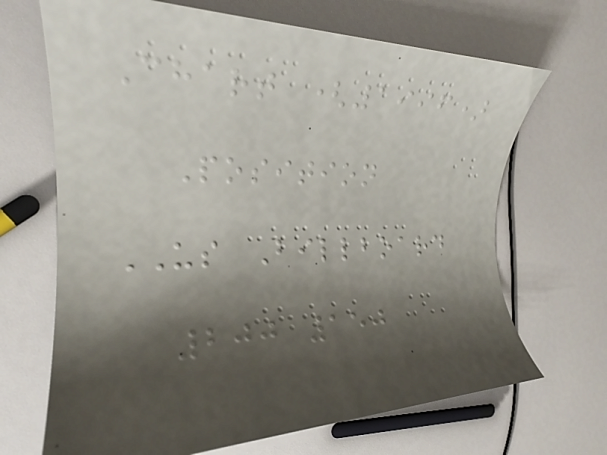Chart (1996)
Position
US Billboard
200 150
